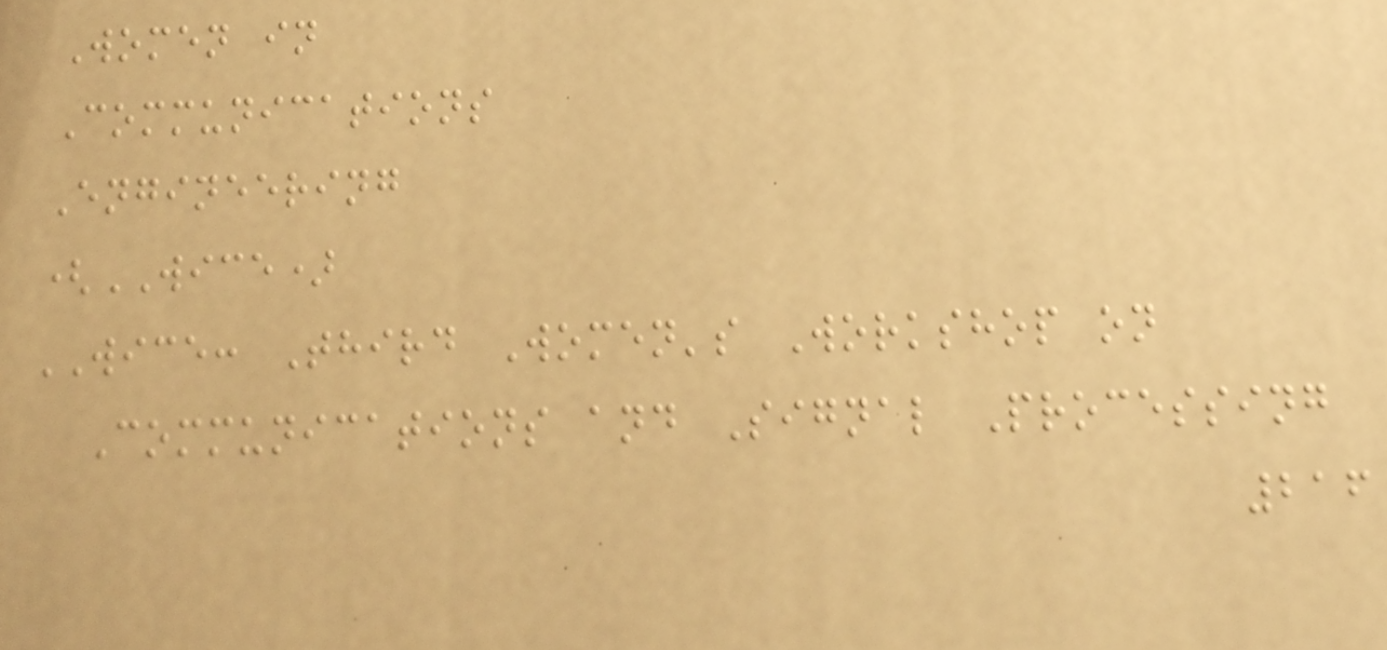Women in
Communications
Engineering
(WICE)
WICE: Third Women's Workshop on
Communications and Signal Processing
216
